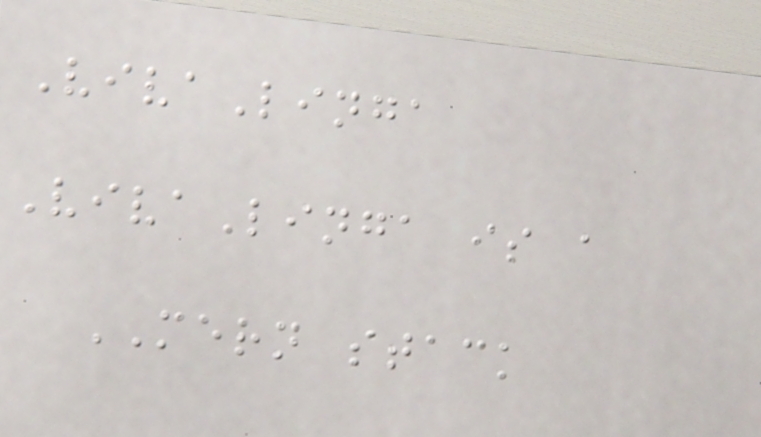VivaLinga
VivaLinga is a
MERN stack
